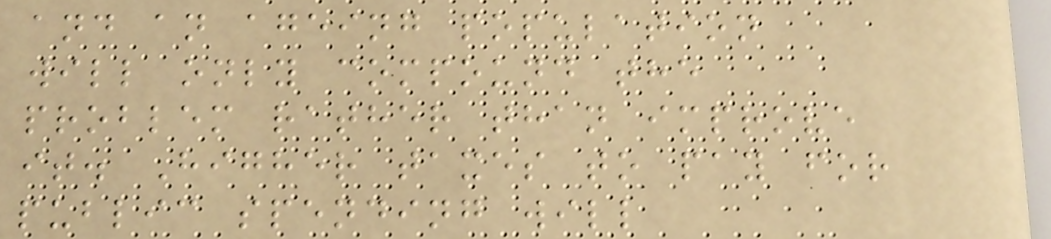and an ageing population
will only compound the
problem rather than improve
it. Higher taxes to pay for
public spending will
